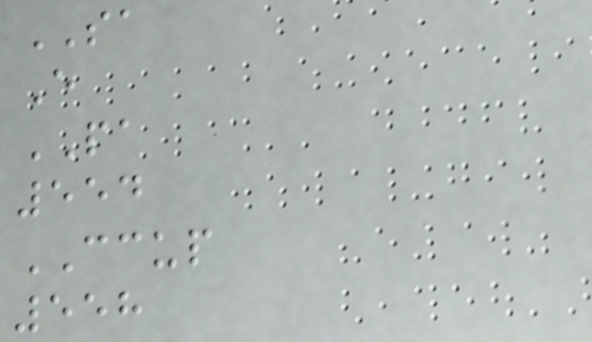SA
E
PA
554
CCUP
558
